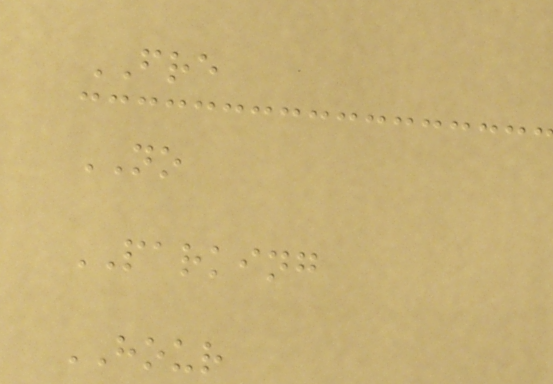FRE
NO
PARKING
HOUR
